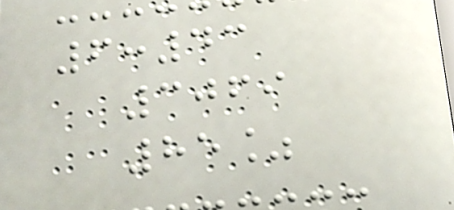6:43
3069
85%
